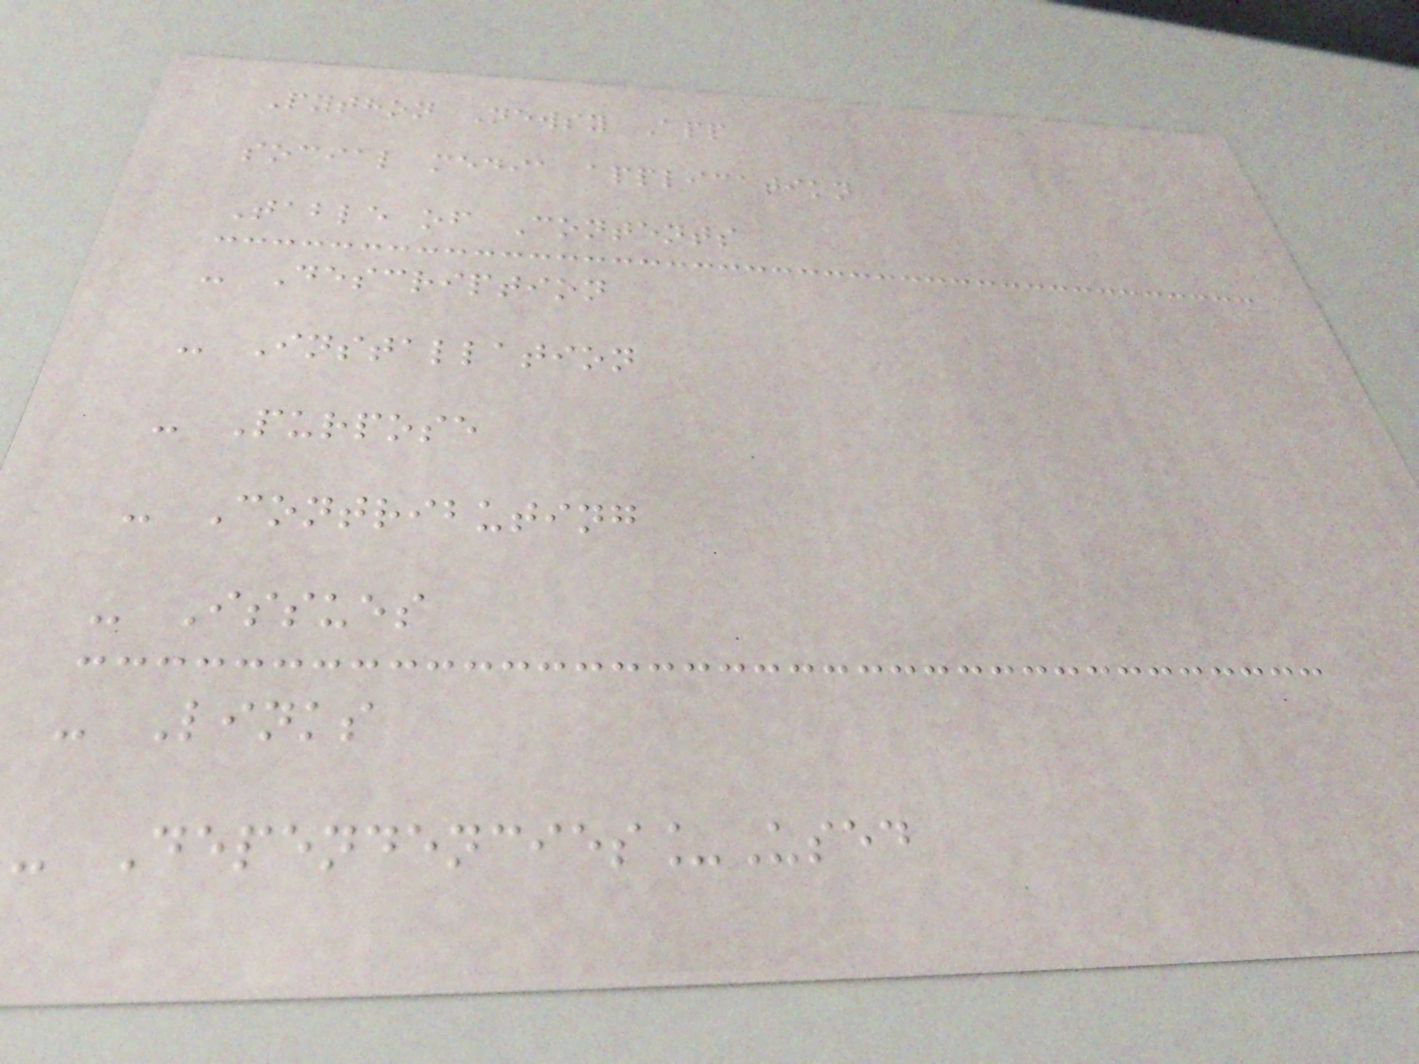Python Newsy App
social media application
Table of Contents
- Description
- Installation
- Purpose
- Contributing
- Issues
- Links
- Dependencies_Used
